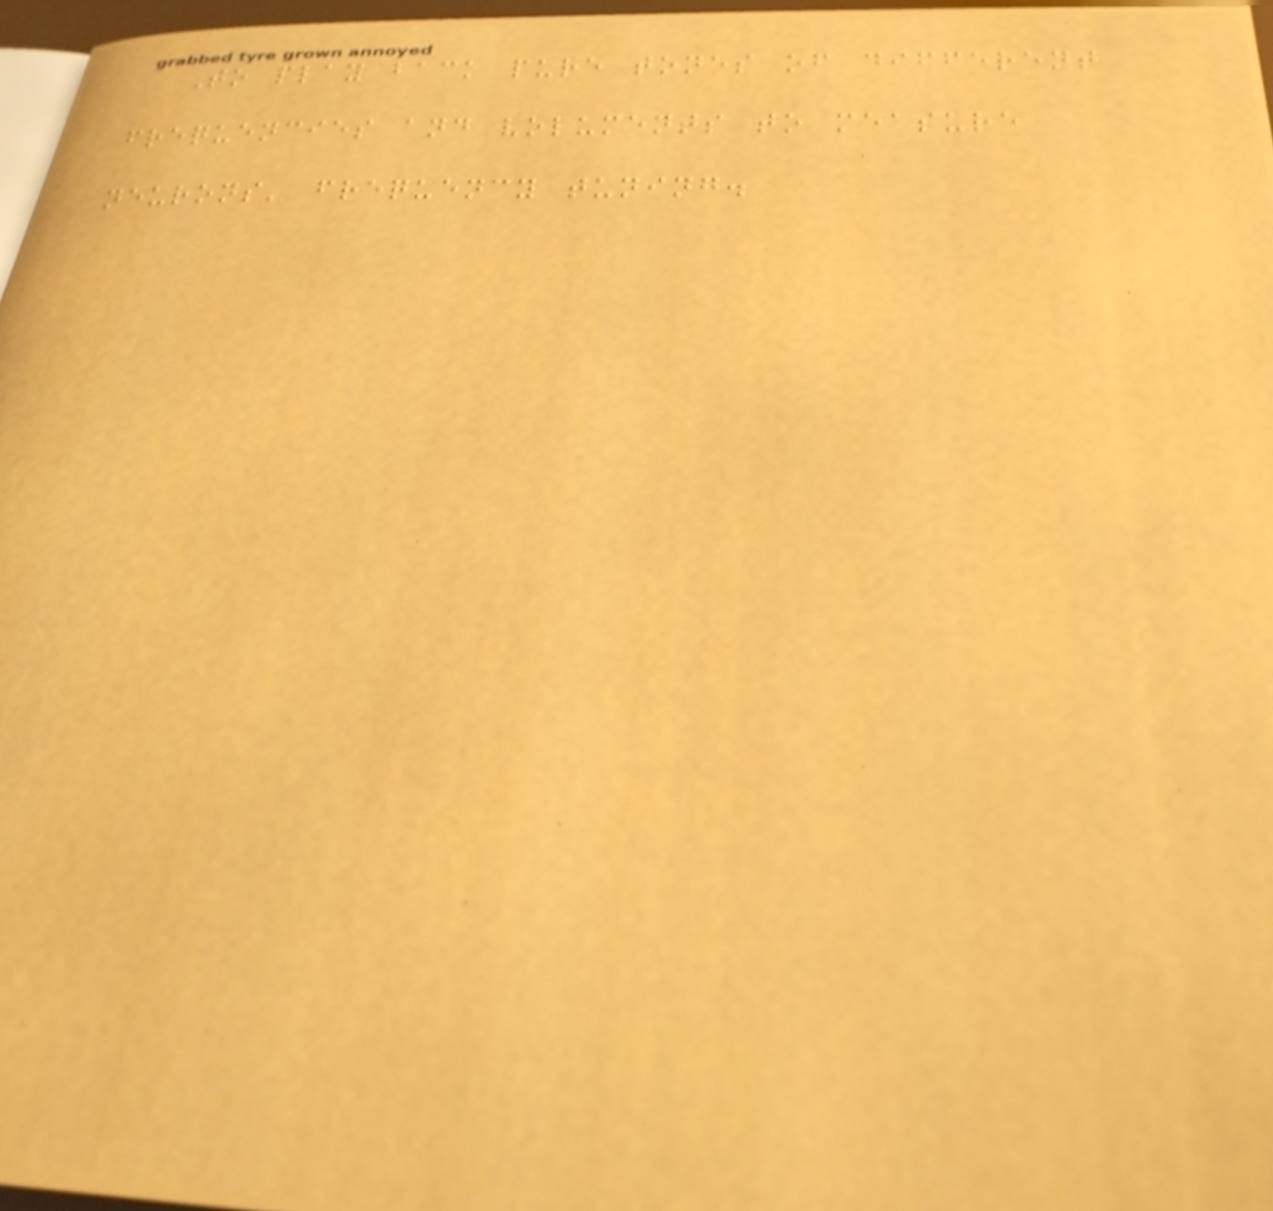To play back pure tones of different
frequencies and voluments to measure
neurons' frequency tuning.
